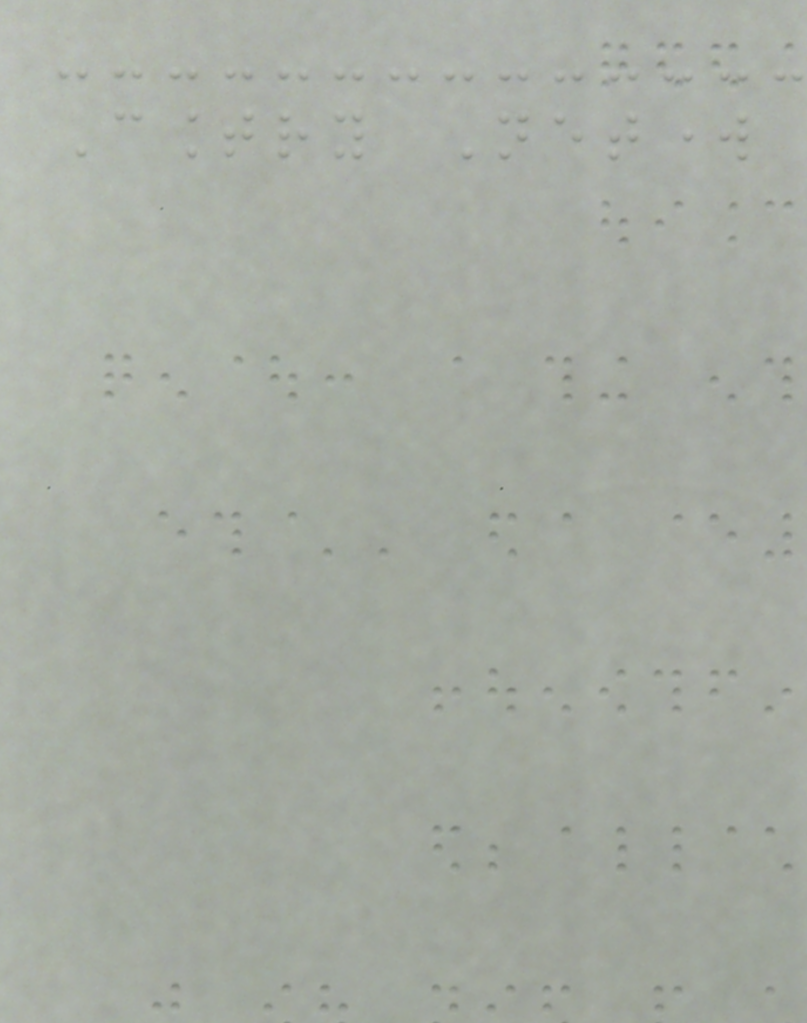Country Network
